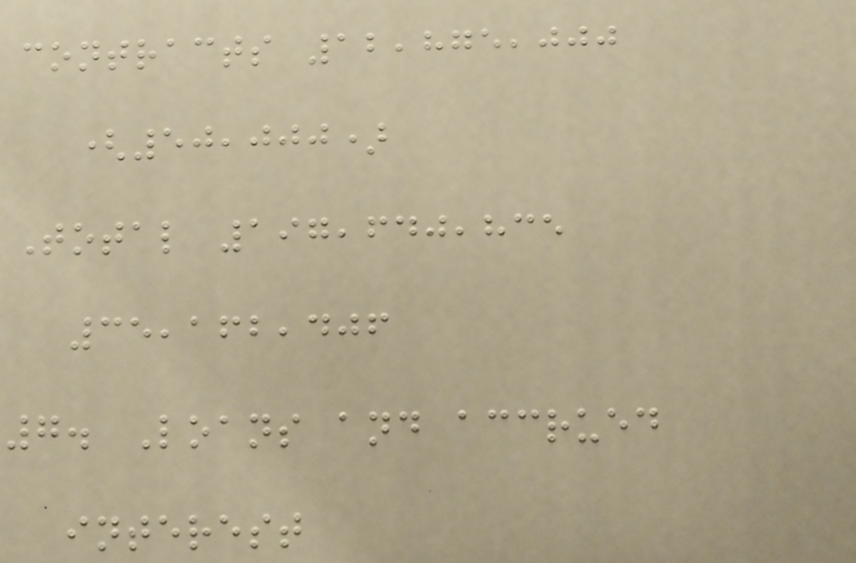contracts 12,875,000
(50,000)
Total 197,640,835
35,162,406
7. Loans and accrued
interest
